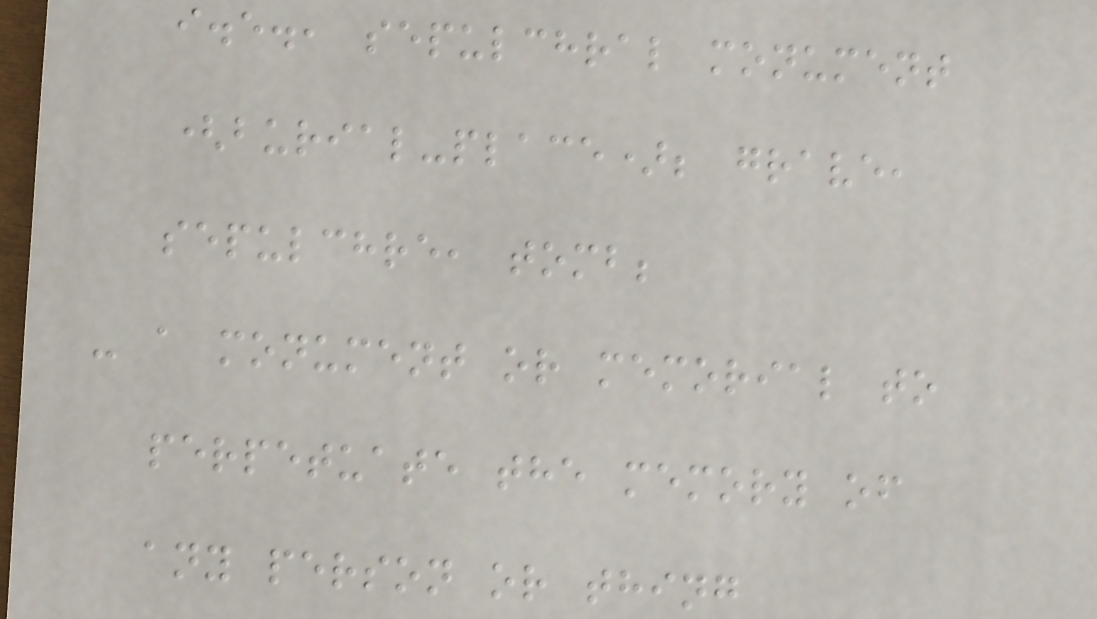i.e., sepulchral monument
(burial-place); grave,
sepulchre, tomb;
- a monument or memorial to
perpetuate the memory of
any person or thing
